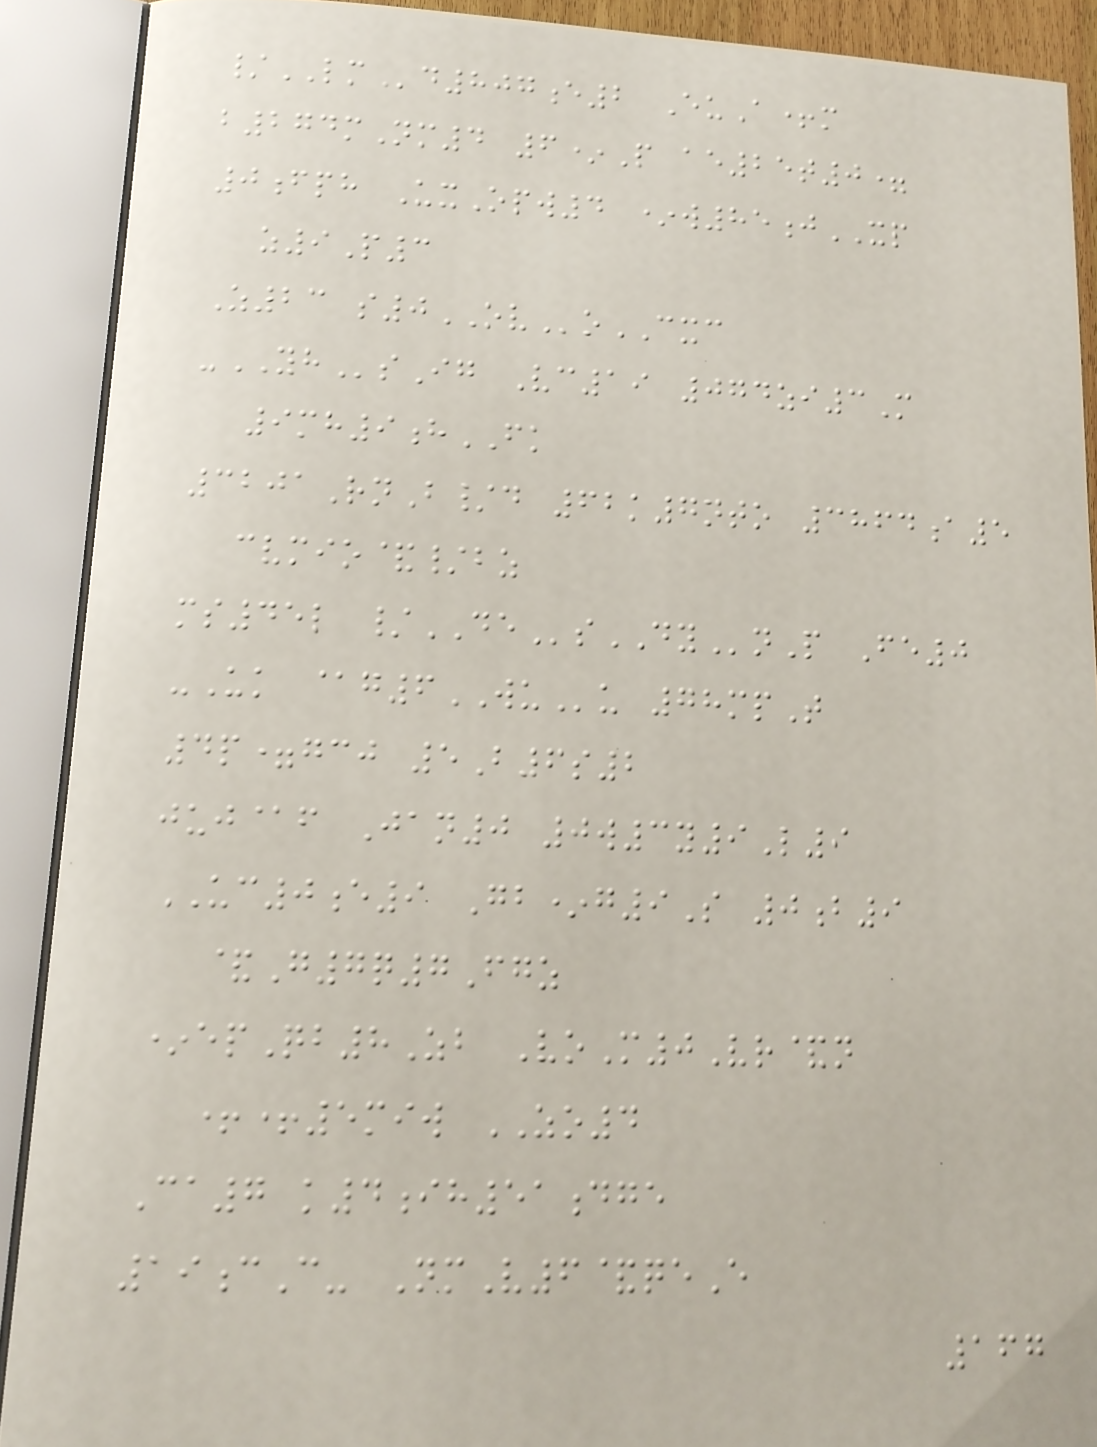/LMd807e2 EuA+m
b274mNm4 6*P ae25t0=
0fph UxOpw4 *w85jXP
z9P3
Z23 s0OVoCXC
-YHsIg Vc19 074zi3M
9mh9hFK
3201RnB/d 62k7nto 3864a5
cvmio&/bz
ms45l /DEsDYnP Fe0
-Uk @g6WUu 78mpT
4p=gcj 5B6s2
juj@f Jan0 0w3y9L9
UC0e9 Gb*g9S 0b9
&G7q7Fgz
*epQb8Zb VoM0Vr&n
++5miw ZO4
Ca7 k4ih51dge
19cC- NmV6&qeE
167
